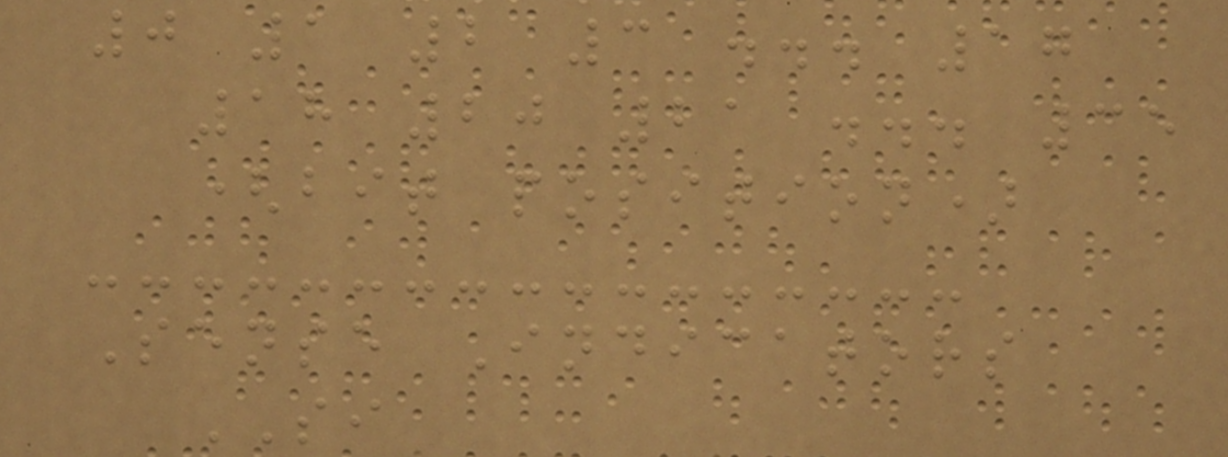0 1 2 3 ... 17
18 20 21 ... 35
(bit position)
Sense Indicators
SI
